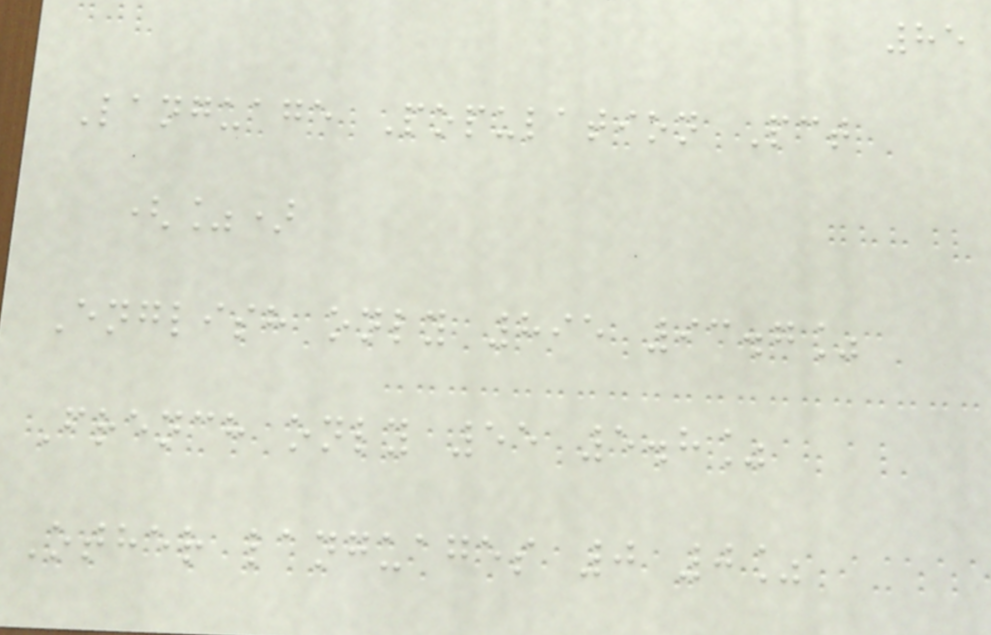85
Language Population Pct
(%)
English only 895 93.7%
French only 55 5.8%
Other languages 0 0%
